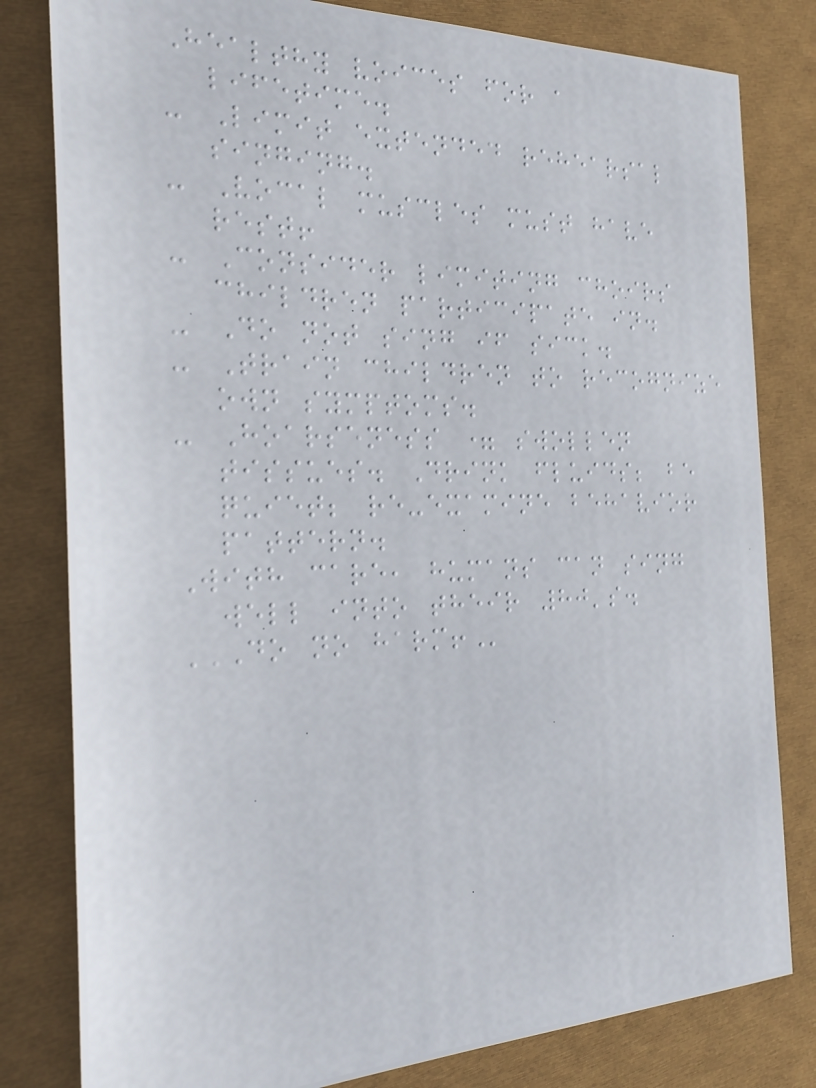Healthy voices for a
lifetime.
- Limit extended rehearsal
singing.
- Vocal muscles must have
rest!
- Consider limiting choirs
children participate in.
- Do not sing if sick.
- Train children to recognize
own symptoms.
- Hoarseness = swollen
tissues. Drink fluids; be
quiet; re-examine behavior
pattern.
With care, humans can sing
well into their 80's.
DO NO HARM!
